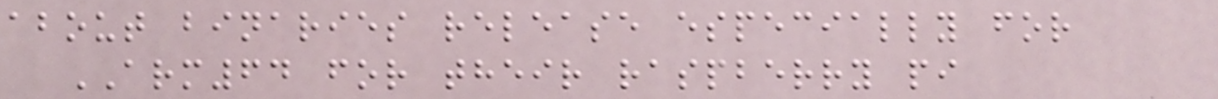about binaries release especially for
ARM64 for their raspberry pi
